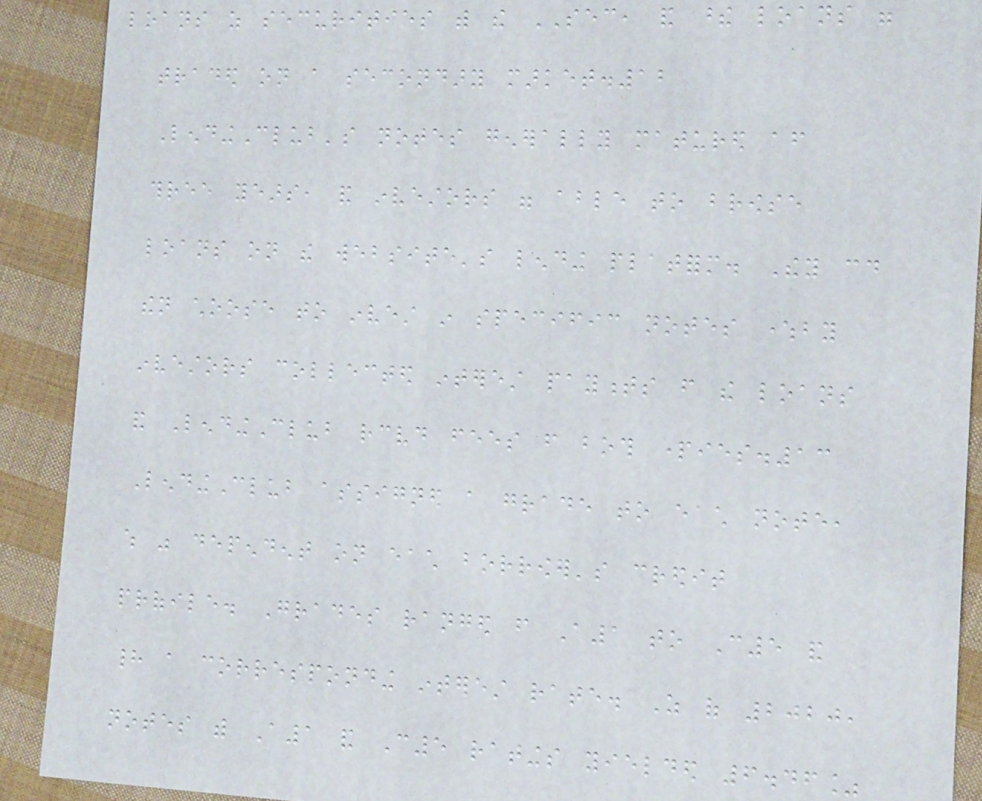loans as securities with the SEC, and these loans were
traded on a secondary market.12
LendingClub's notes generally matured after
three years, and investors were able to browse
loans on the website's lending platform. They could
then choose to invest in specific notes whereby
investors collected interest payments from the loans
and LendingClub received fees from both parties.13
LendingClub assigned a grade to each note,
which was dependent on each borrower's credit
profile. Grades ranged from A1 to C5 and
had a corresponding interest rate. As of 2020,
notes with A1 and C5 ratings yielded 6.46%
